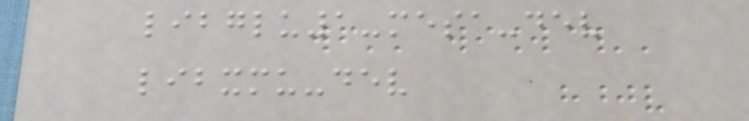libglu1-mesa-dev
libxmu-dev
